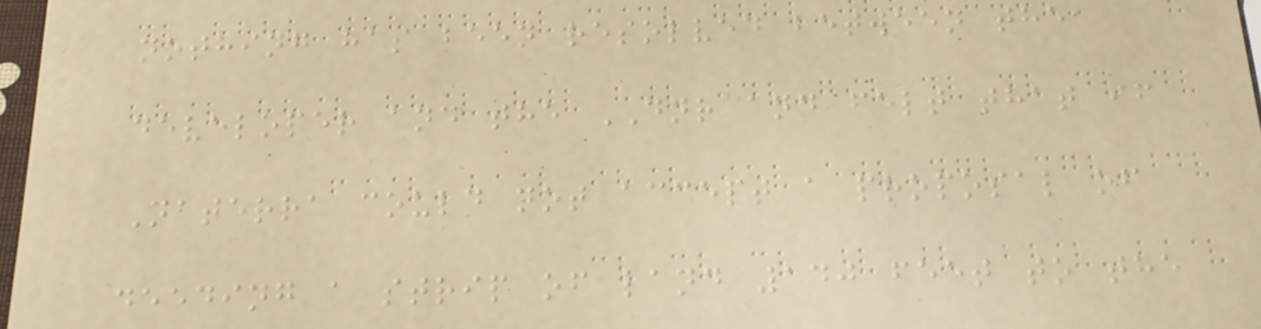nothing has been resolved between the
developer and the DNR and felt that if
Naterra could not accept a proposal of
deeding a strip of land 140 feet to the
